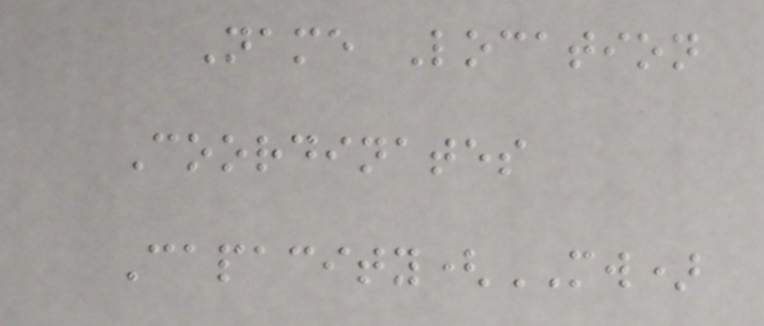Name Location
Coordinates
Capacity(MW)
